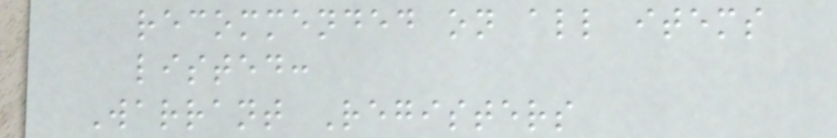recommended on all items
listed:
Warrant Registers
